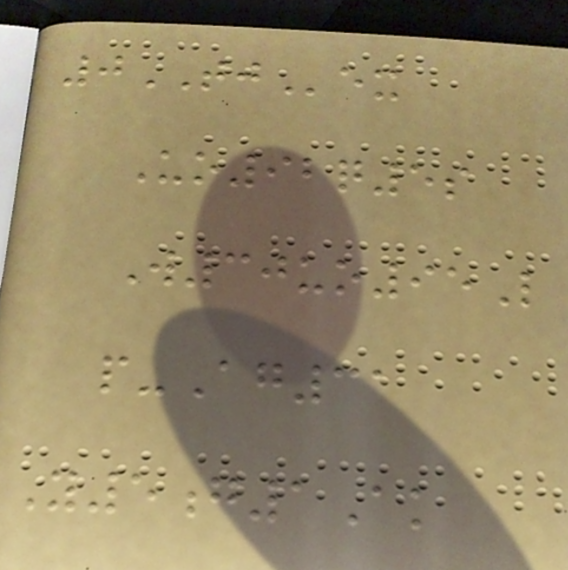0TJex
Uo92q5s
W30uo95L
p-Ag31
Y5g1Ak
